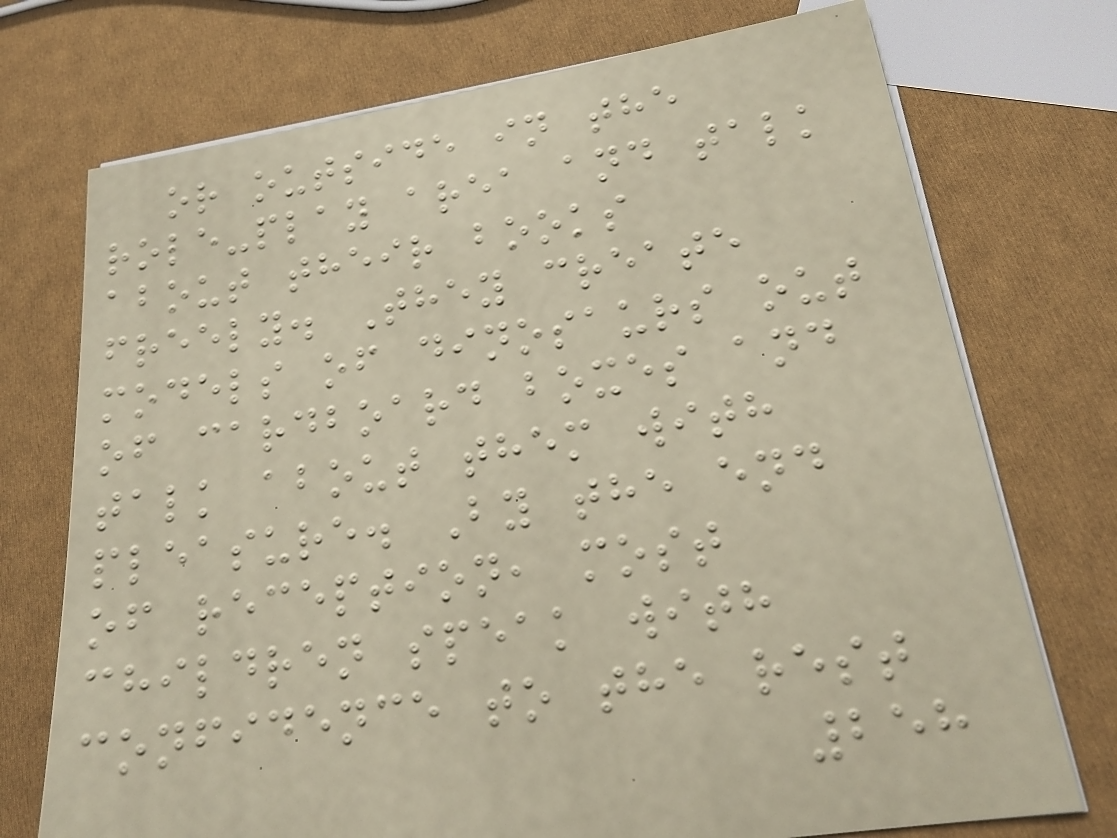or outside in the
role-play area and talk
about their books
freely. They create
models of dinosaurs out
of cardboard boxes and
talk about them with
pleasure. By the end
of reception, most
children speak with
confidence to the rest
258
